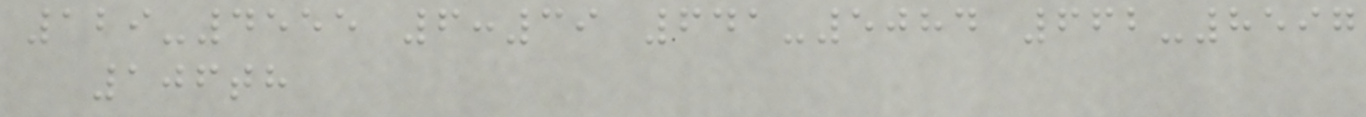129-4555 6:39 641-5084 662-8597
106th
